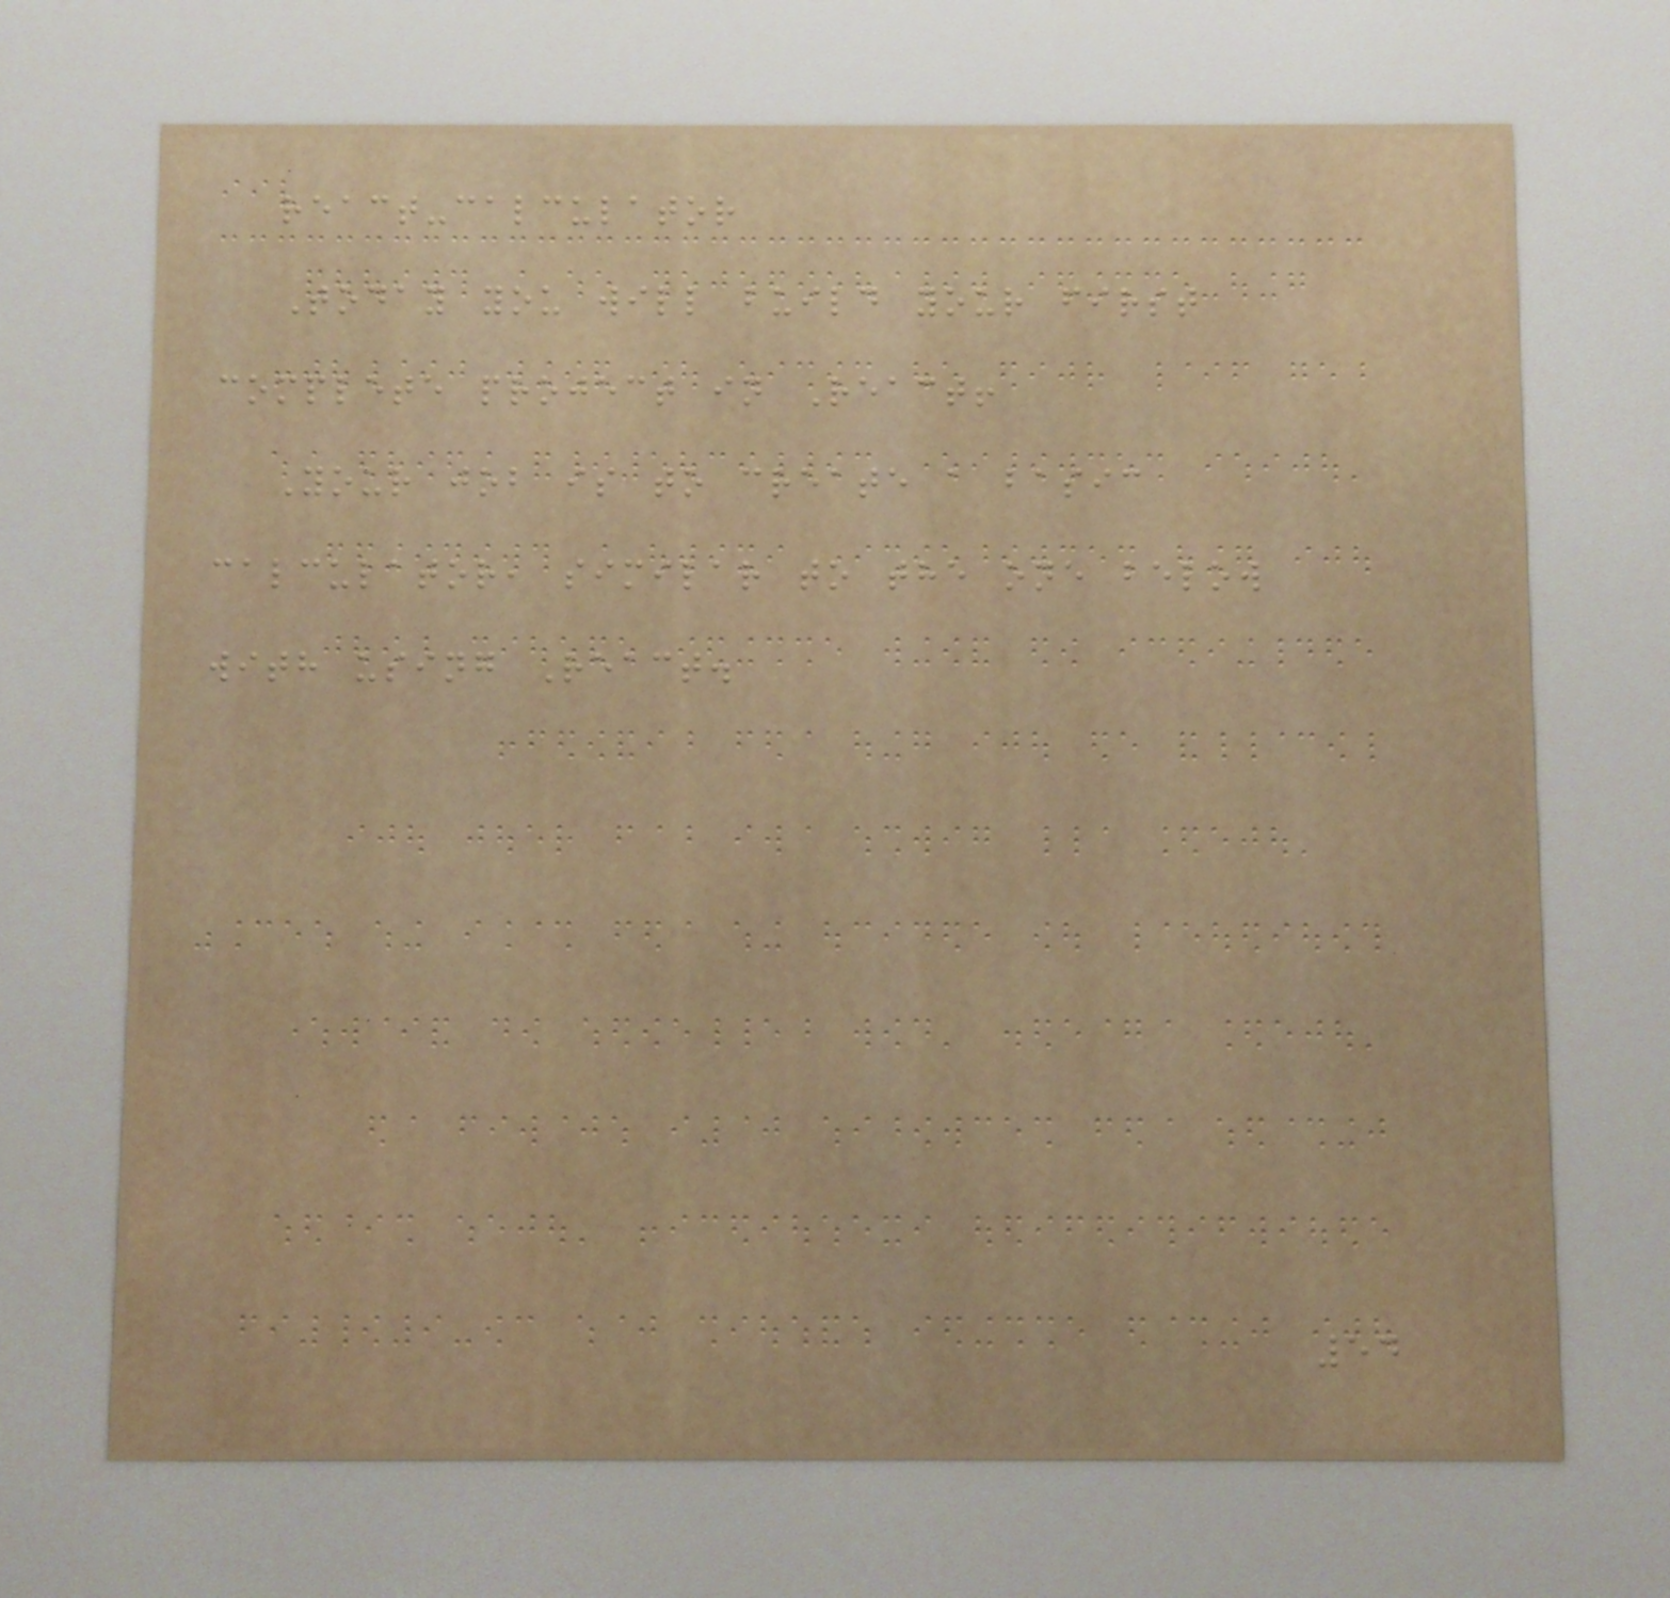react-calculator
Today you will build your first
complete project in React!
Your job is to create a basic
calculator, similar to the one below
with using React.
54
